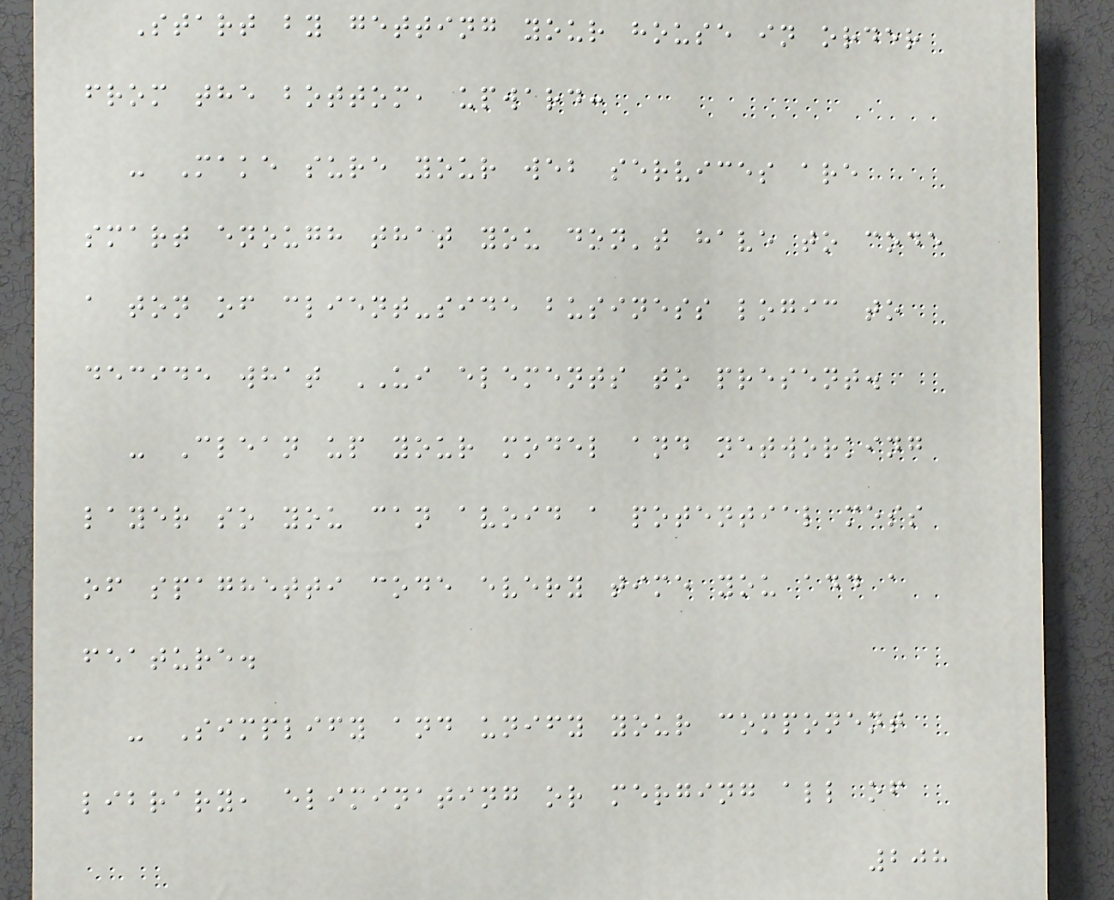Start by getting your house in order
from the bottom, upward:
- Make sure your web services are
smart enough that you don't have to code
a ton of client-side business logic to
decide what UI elements to present.
- Clean up your model and networking
layer so you can avoid a potential mess
of spaghetti code every time you add a
feature.
- Simplify and unify your component
library, eliminating or merging all of
208
